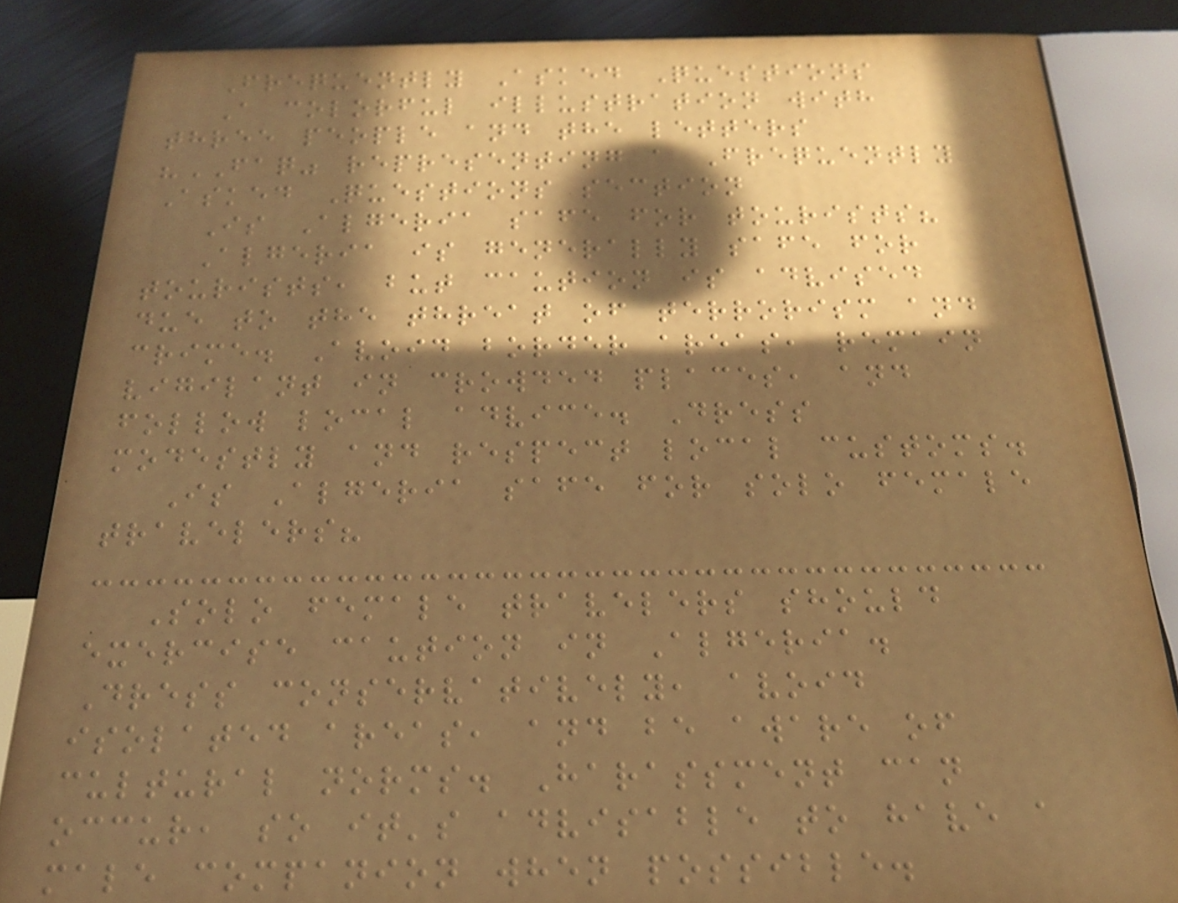Frequently Asked Questions
A colorful illustration with
three people and the letters
"FAQ" representing a Frequently
Asked Questions section
Is Algeria safe for tourists?
Algeria is generally safe for
tourists, but caution is advised
due to the threat of terrorism and
crime. Avoid border areas, remain
vigilant in crowded places, and
follow local advice. Dress
modestly and respect local customs.
Is Algeria safe for solo female
travelers?
Solo female travelers should
exercise caution in Algeria.
Dress conservatively, avoid
isolated areas, and be aware of
cultural norms. Harassment can
occur, so it's advisable to have a
male companion when possible.
